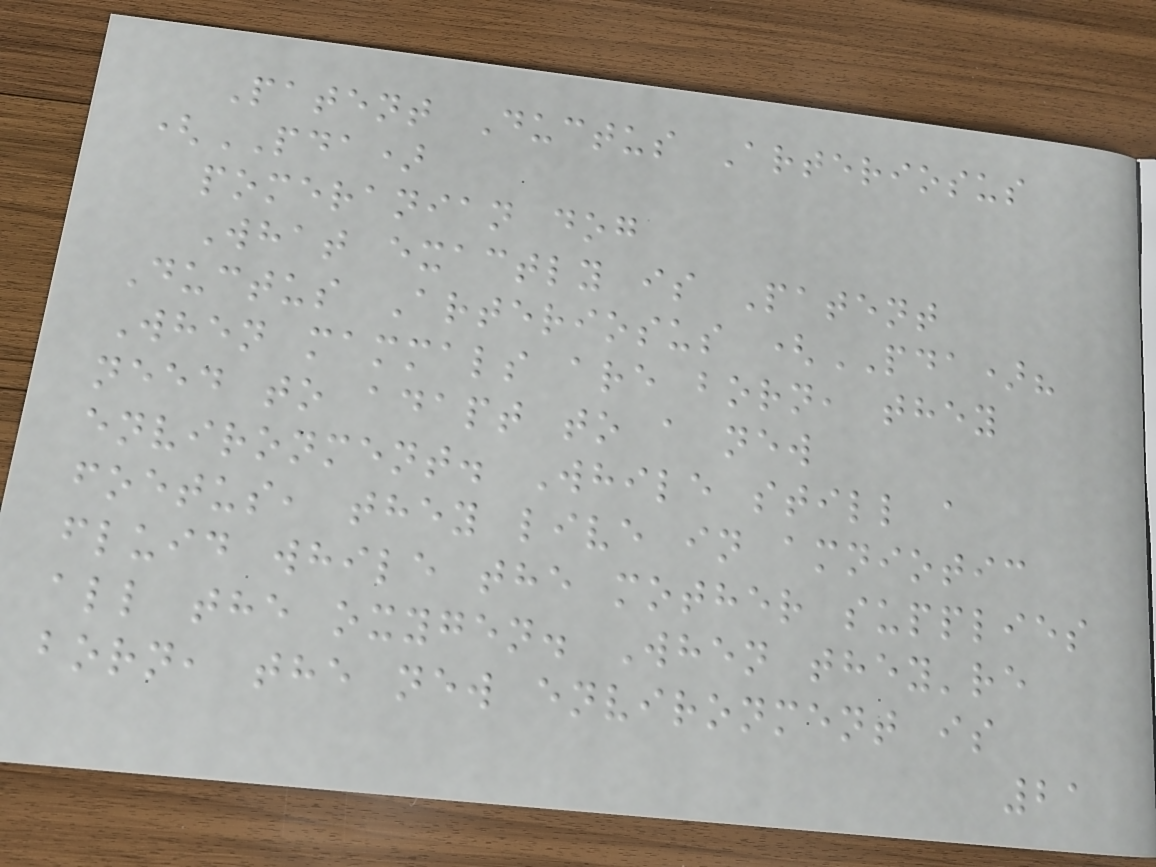Patent Ductus Arteriosus
(PDA)
pomeranian dog
What exactly is Patent
Ductus Arteriosus (PDA)?
When mammals are born, they
need to adapt to a new
environment. While still a
foetus, they live in amniotic
fluid while the mother supplies
all the oxygen. When they're
born, the new environment is
21
